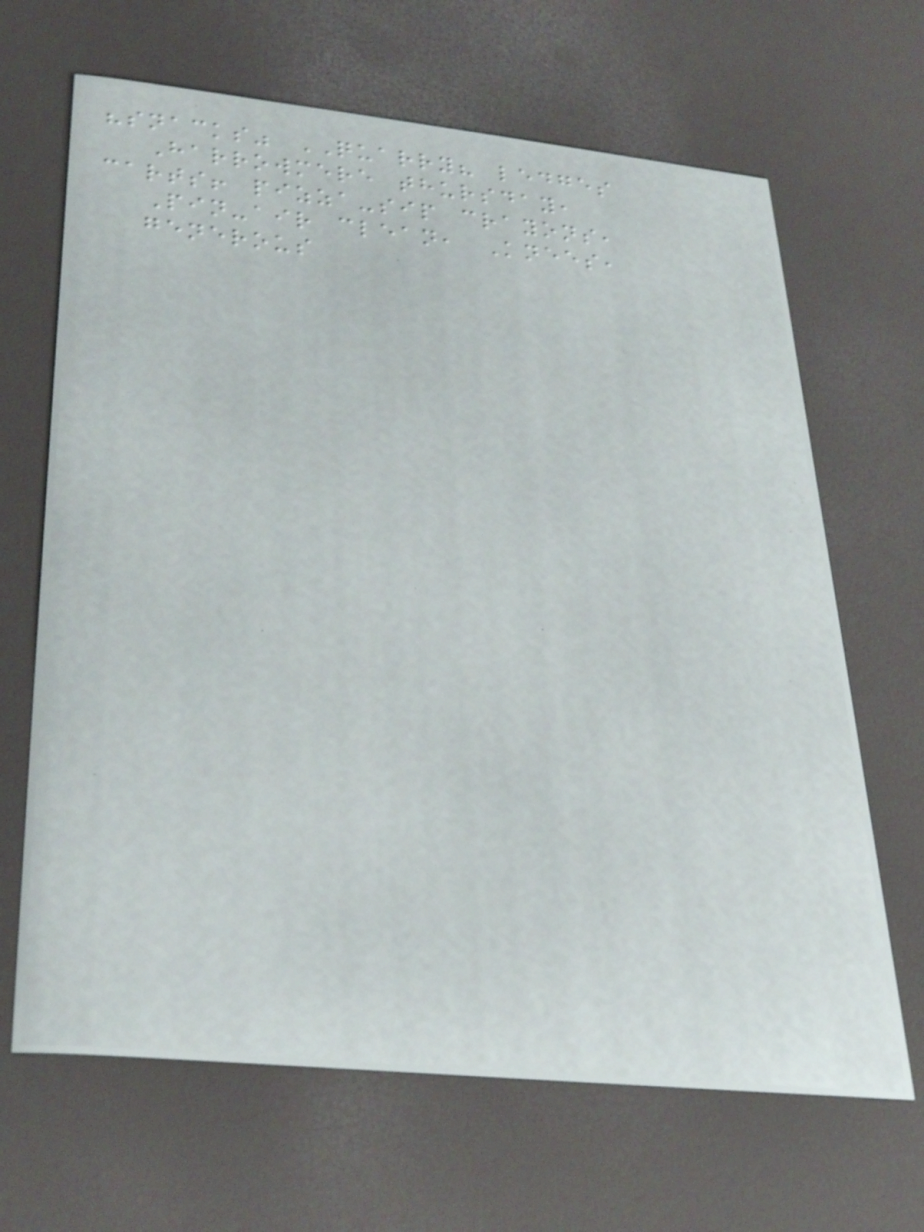"snacks" QUARRY? ledges
Harrowmere thursday,
carts! pizza-sip crayons,
Pin-air clean, Knees,
generous
